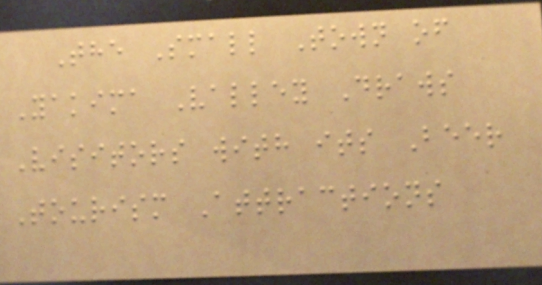The Small Town of
Yakima Valley Draws
Visitors with its Beer
Tourism Attractions
